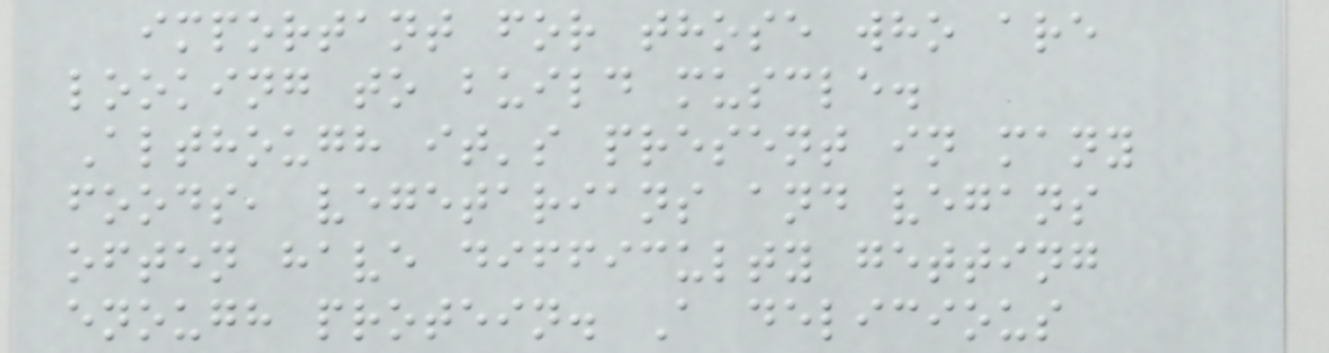important for those who are
looking to build muscle.
Although it's present in many
foods, vegetarians and vegans
often have difficulty getting
enough protein. A delicious
